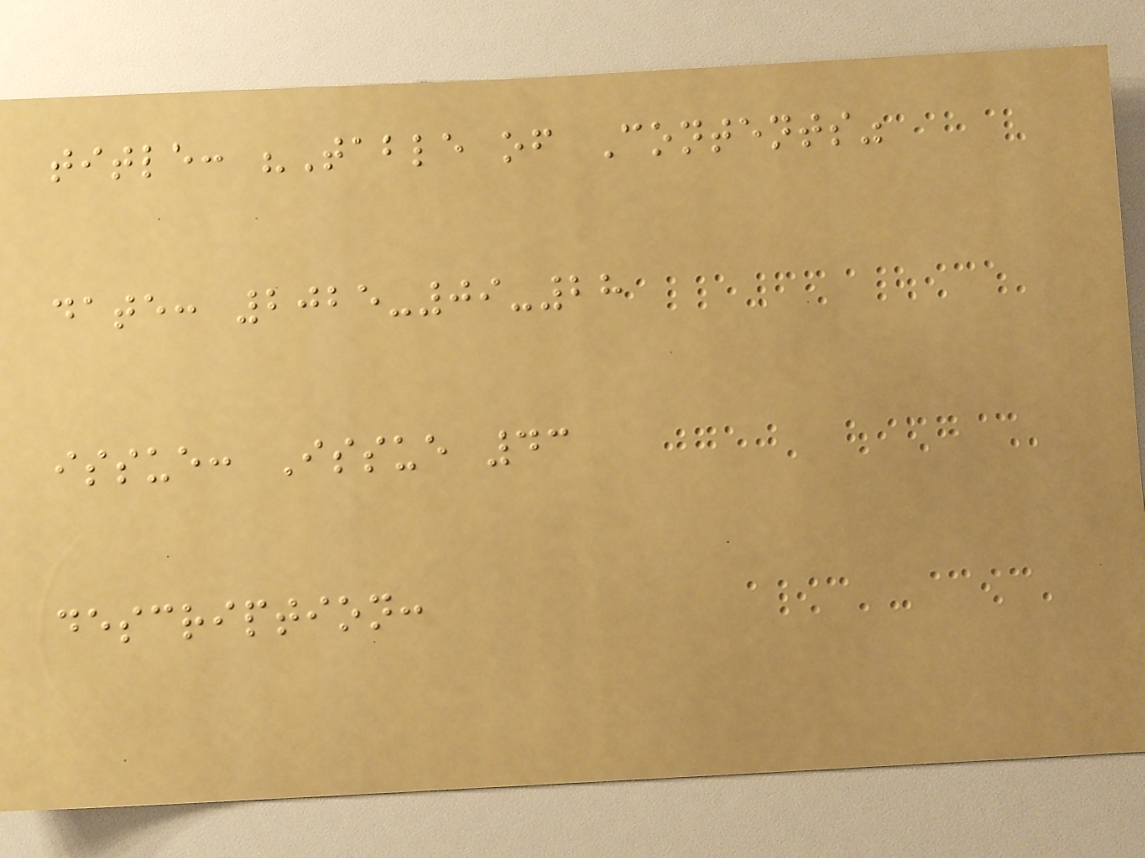title: "Table of Contents"
date: 2025-09-28
issue: Issue 43
description:
